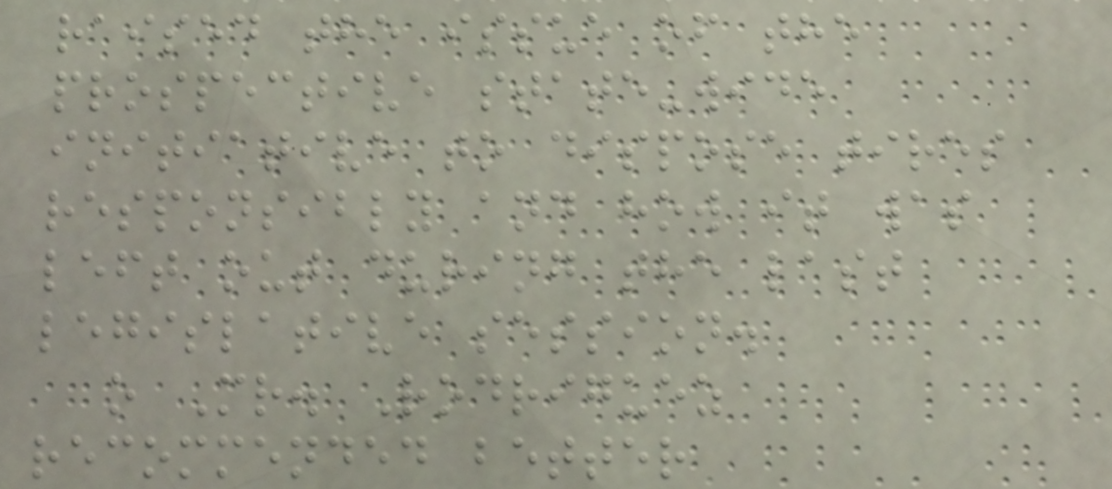raised the issue of the
prospective state-wide
initiative to dispose tires
responsibly and how it was
left out during the last
legislative session.
o Mr. Rodriguez
recommended better
